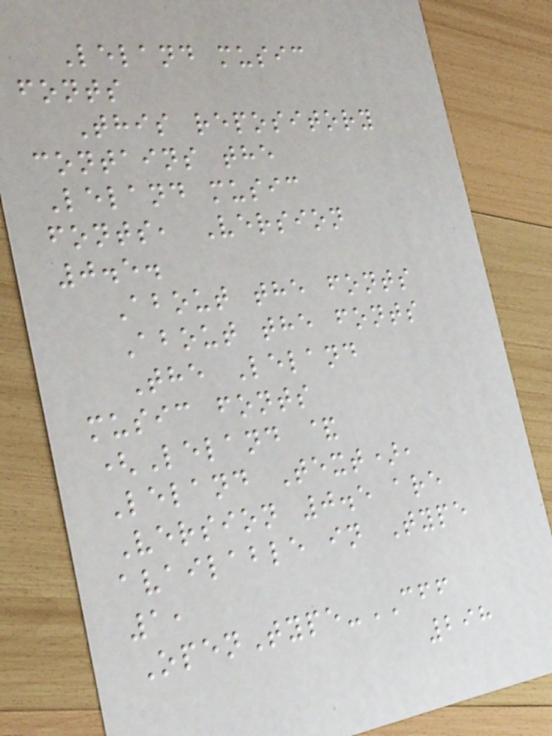Leland music
fonts
This repository
contains the
Leland music
fonts, Version
0.5.
About the fonts
About the fonts
The Leland
music fonts
(Leland &
Leland Text),
Version 0.5 are
available in Type
1,
OpenType-CFF
298
